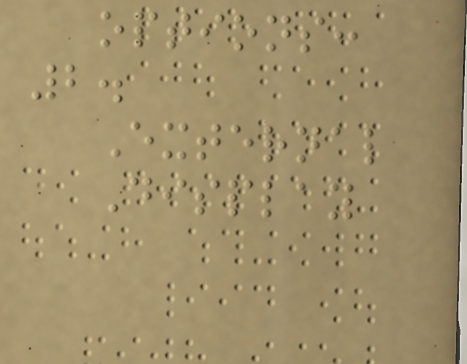options:
2.
External
Display
